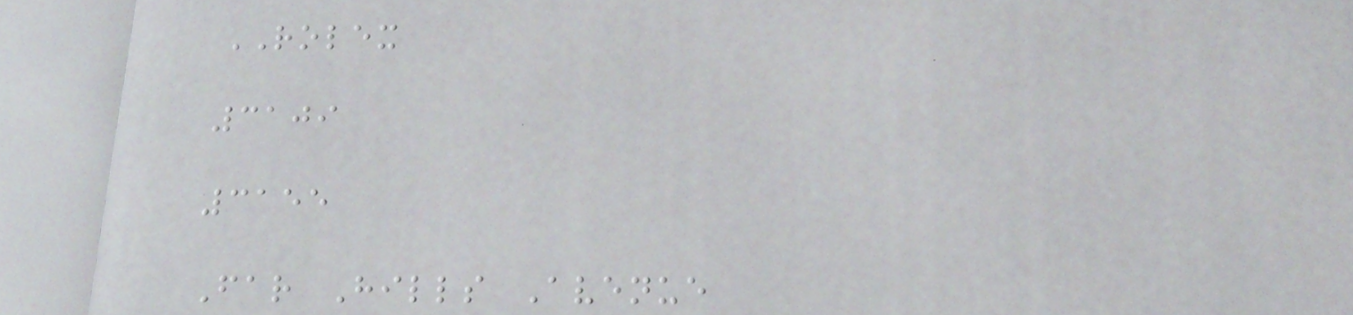ROLEX
3109
3155
Far Hills Avenue
